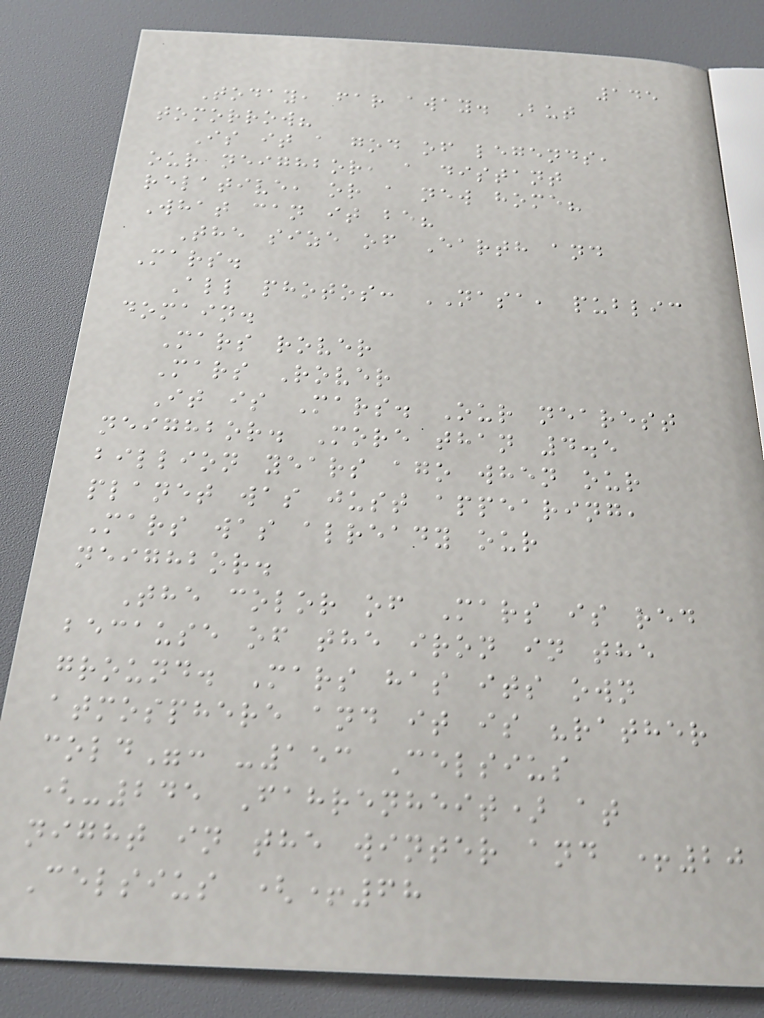145
Today, far away. But
tomorrow?
Is it a god of legends,
our neighbor, a distant
relative, or a new home?
What can it be?
The size of Earth and
Mars.
All photos: NASA, public
domain.
Mars rover
Mars Rover
It is Mars. Our nearest
neighbor. More than 4.5
billion years ago when our
planet was just appearing,
Mars was already our
neighbor.
The color of Mars is red
because of the iron in the
ground. Mars has its own
atmosphere and it is "rather
cold": -153 Celsius
(-245 Fahrenheit) at
night in the winter and +20
Celsius (+68
